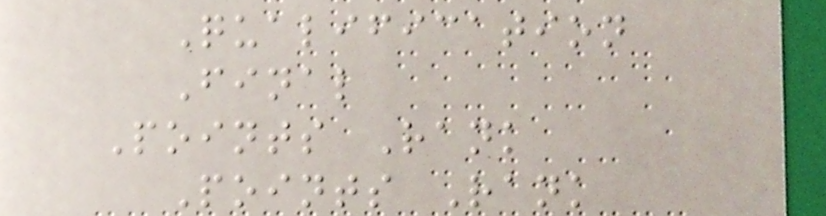Qualification
Final
Points Rank
Points Rank
